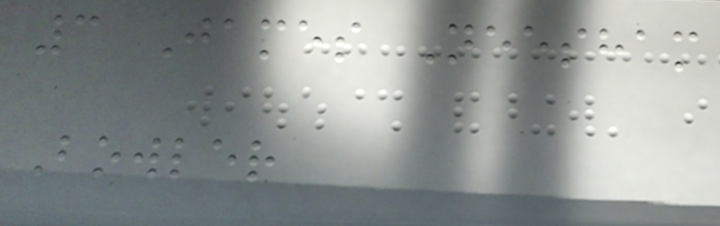3 James Neesham
Bowler
